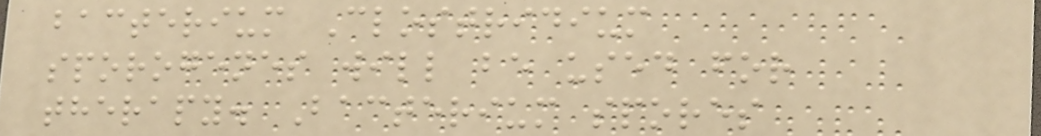bacterium Clostridium
sporogenes will be used for
therapy. Bacterium spores
